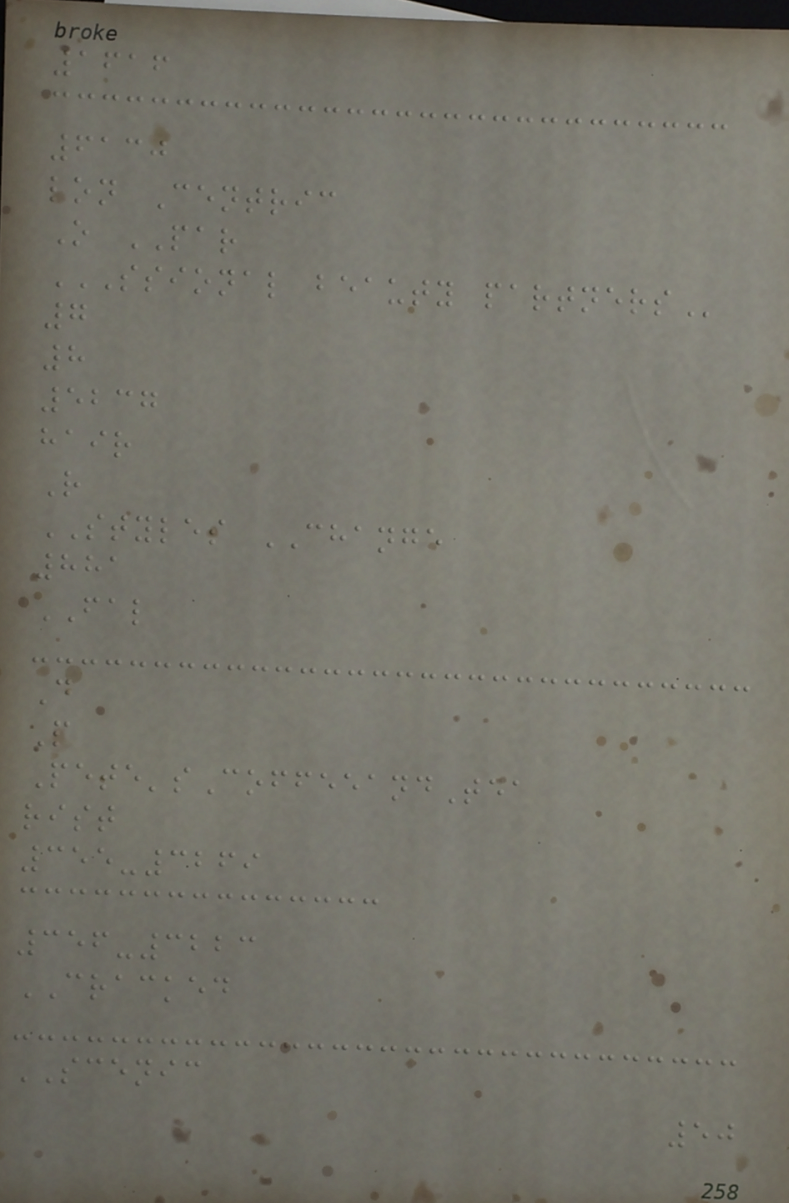1616
6130
lon Centric
O PAR
SSIONAL BEAUTY PARTNERS
7
8
5237
hair
R
STYLES CHANGE
881
FAL
D
P
Pete'sCoffeeandTea
rist
355-3269
356-3223
CRACKED
SCENIC
50
